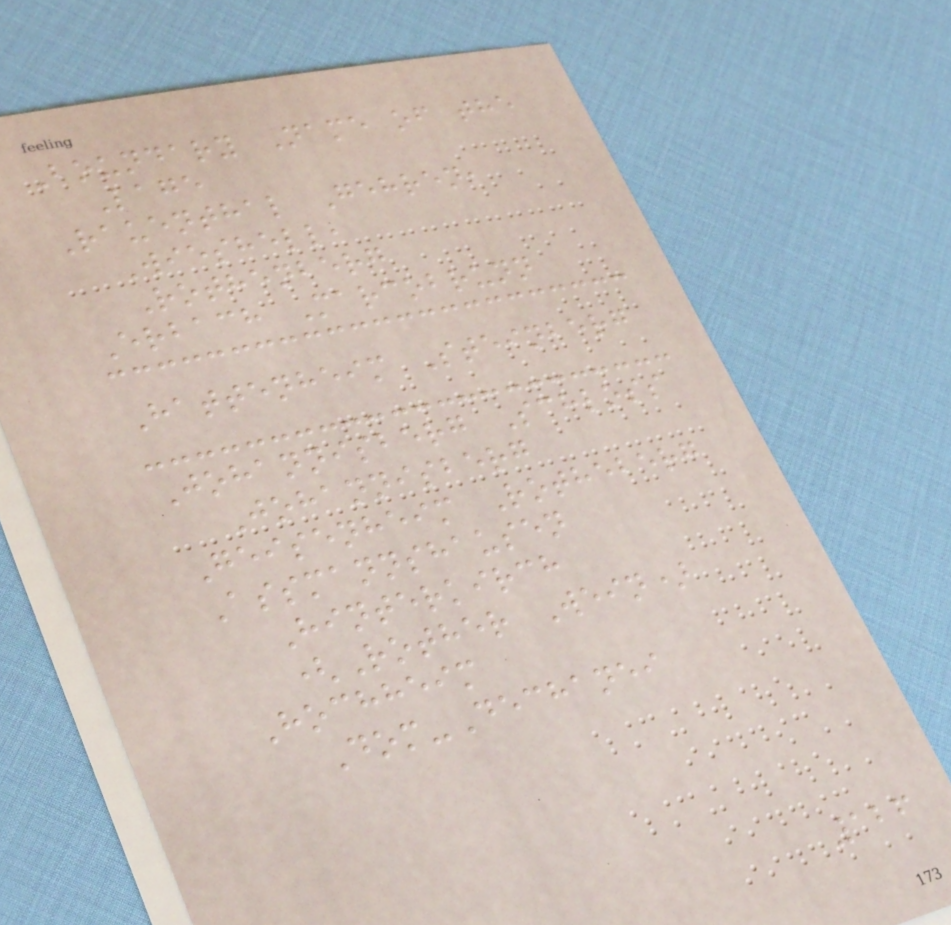Boundary Name of the
Lage
Rauenthal Gehren,
Wieshell,
Rothenberg
Erbach Marcobrunn
Hattenheim Steinberg
Johannisberg Schloss
Johannisberg
Geisenheim Rotheberg
Assmannshausen
Hinterkirch
(Rother Wein)
Hochheim
Dom-Dechanei
126
